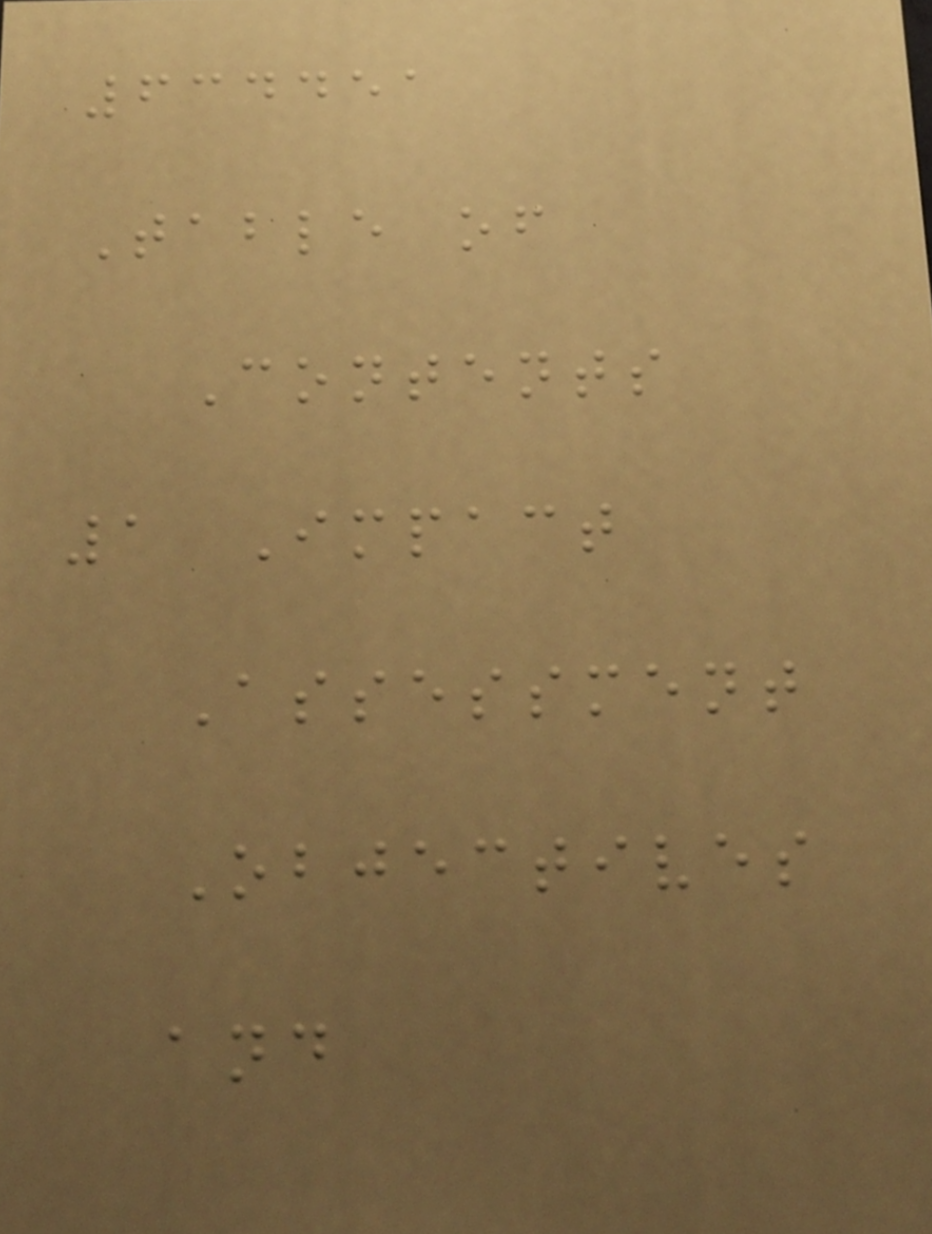634451
Table of
Contents
1 Impact
Assessment
Objectives
and
